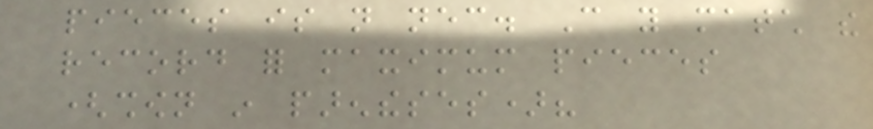pieces is not necessary. Can you match the
record for maximum pieces
(shown in parentheses)?
